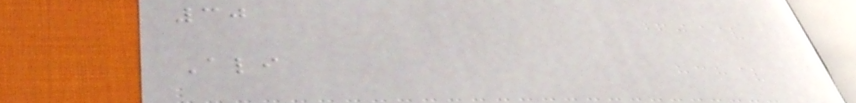30
Ali
